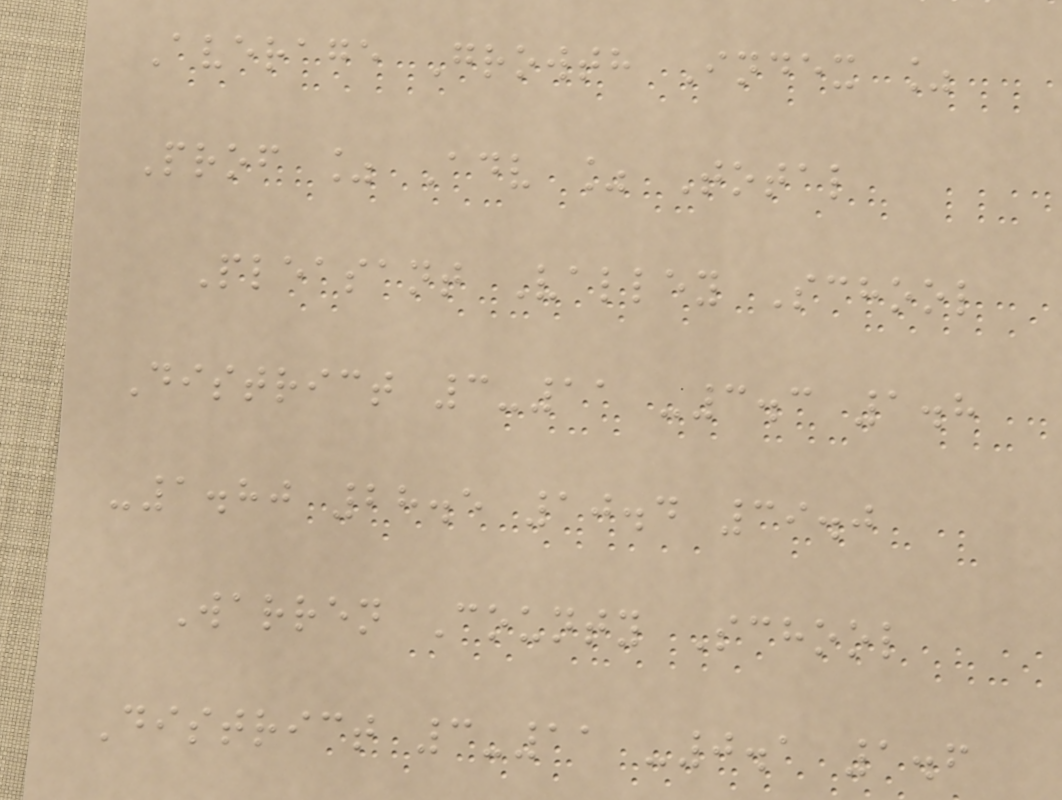Average Growth Index %
Prof % Adv % Total
Pleasant Valley School
District 3-11 -3.3 1.8
-1.80 28.5 10.4 39.0
Warren County School
District 3-11 -0.1 1.6
